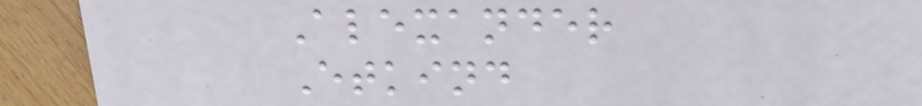Alexander
Etkind
